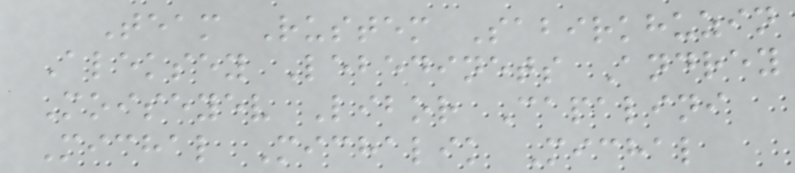Team Rustem Sabirkhuzin
Aleksey Lebedinets Andrey
Moiseyev Libor Capalini
Michal Michalik Michal
